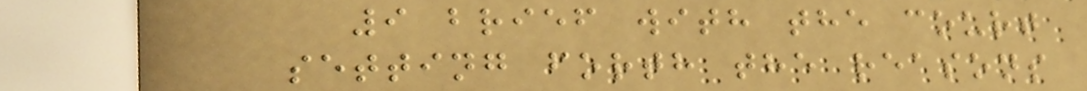9 brief with the court
setting forth the reasons
